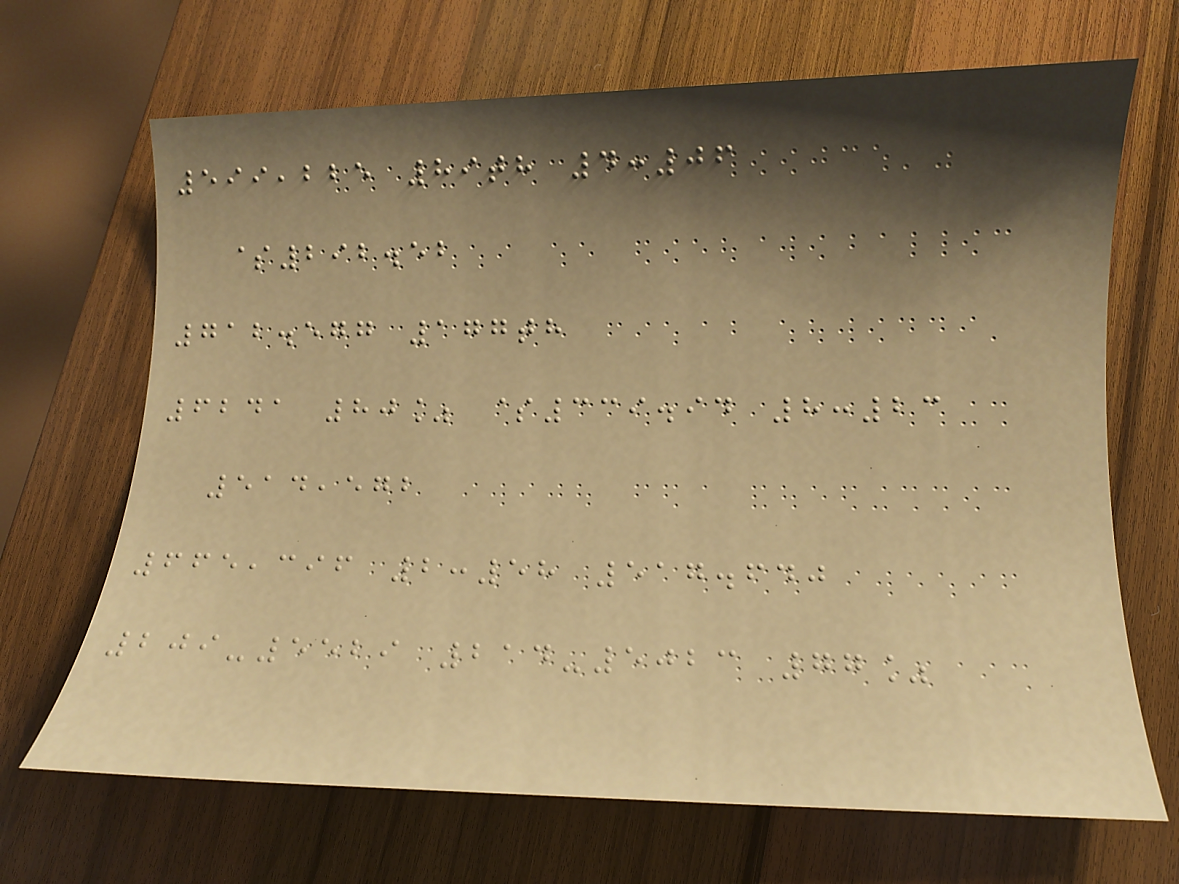599,225 89th 4:06
$292.52
712.577 177th
6241 80% $339.94 8:23
514,572
665,396 2:58 517.640
209-5529 214-5023 77%
